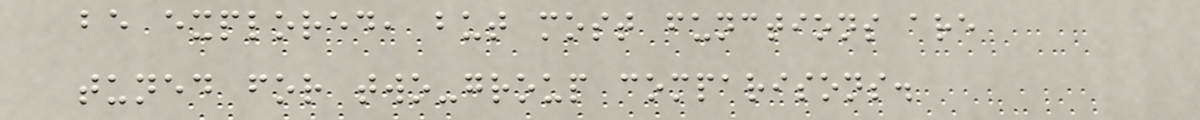be explored, but most functions are
tuned for two-group comparisons.
